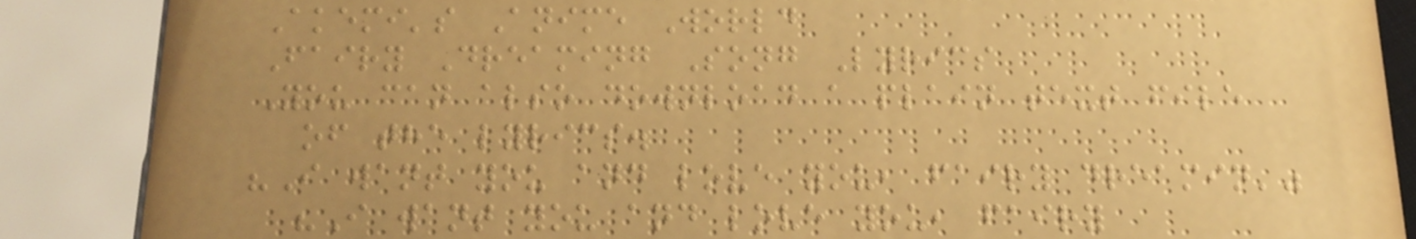Akemi's Anime World
Fairy Dreaming Song Lyrics
You can also download a plain text file
of the lyrics.
"I want you and love you, fairy dreamin'"
"I want you and love you, fairy
